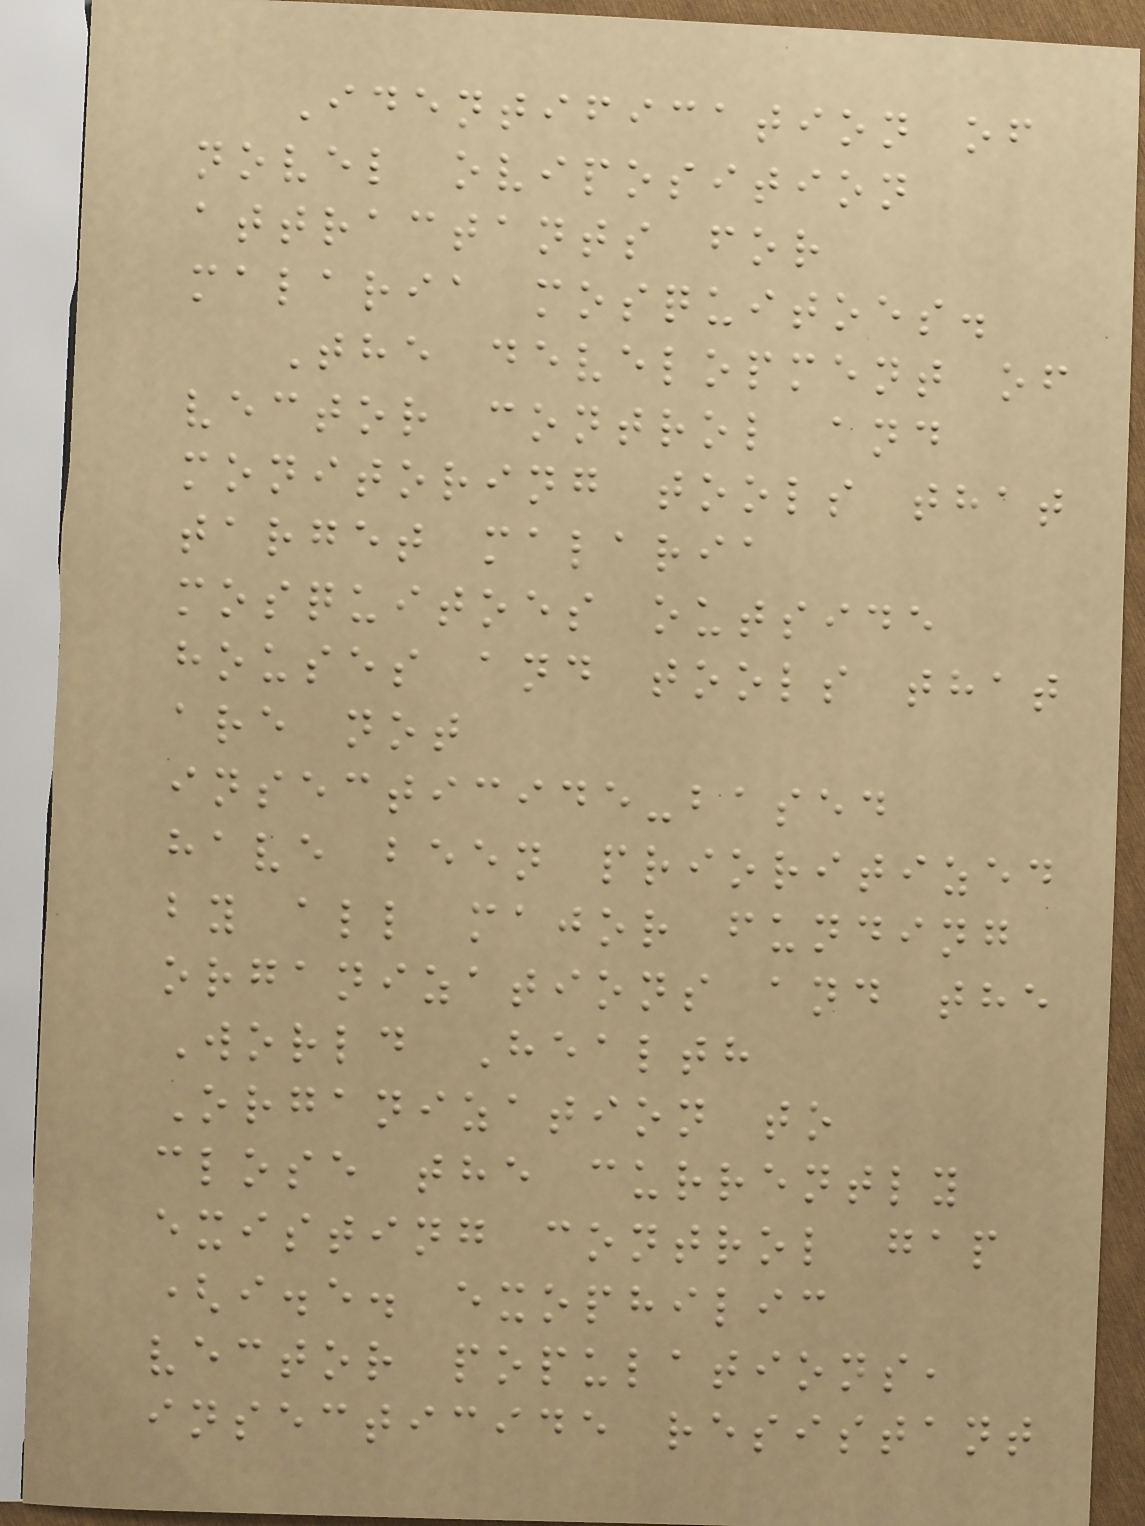Identification of
novel oviposition
attractants for
malaria mosquitoes.
The development of
vector control and
monitoring tools that
target malaria
mosquitoes outside
houses and tools that
are not
insecticide-based
have been prioritized
by all major funding
organizations and the
World Health
Organization to
close the currently
existing control gap
(i.e. exophilic
vector populations,
insecticide resistant
